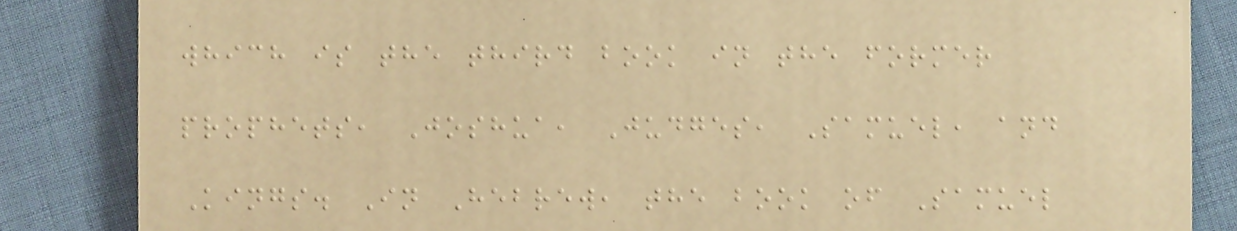which is the third book in the former
prophets, Joshua, Judges, Samuel, and
Kings. In Hebrew, the book of Samuel
